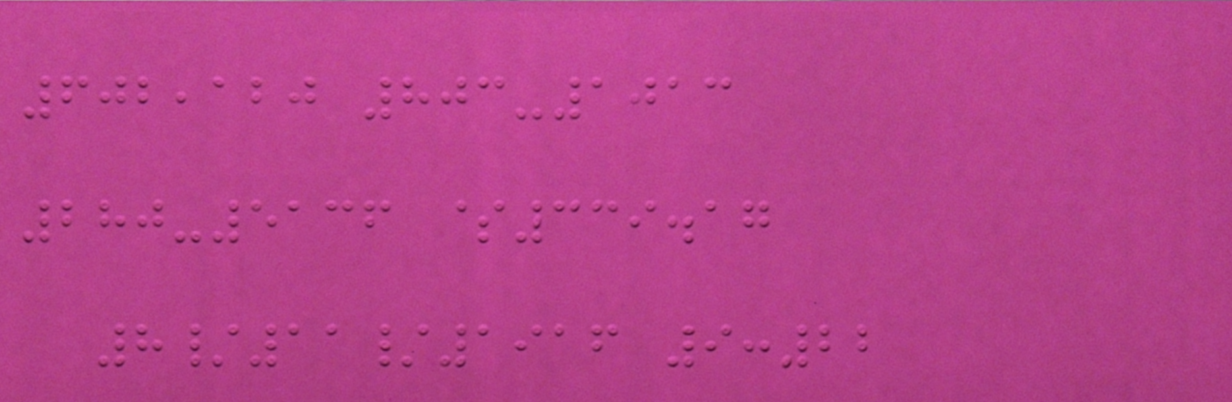602,120 803-1013
280-5136 $339.17
8/11/1916 9:22
